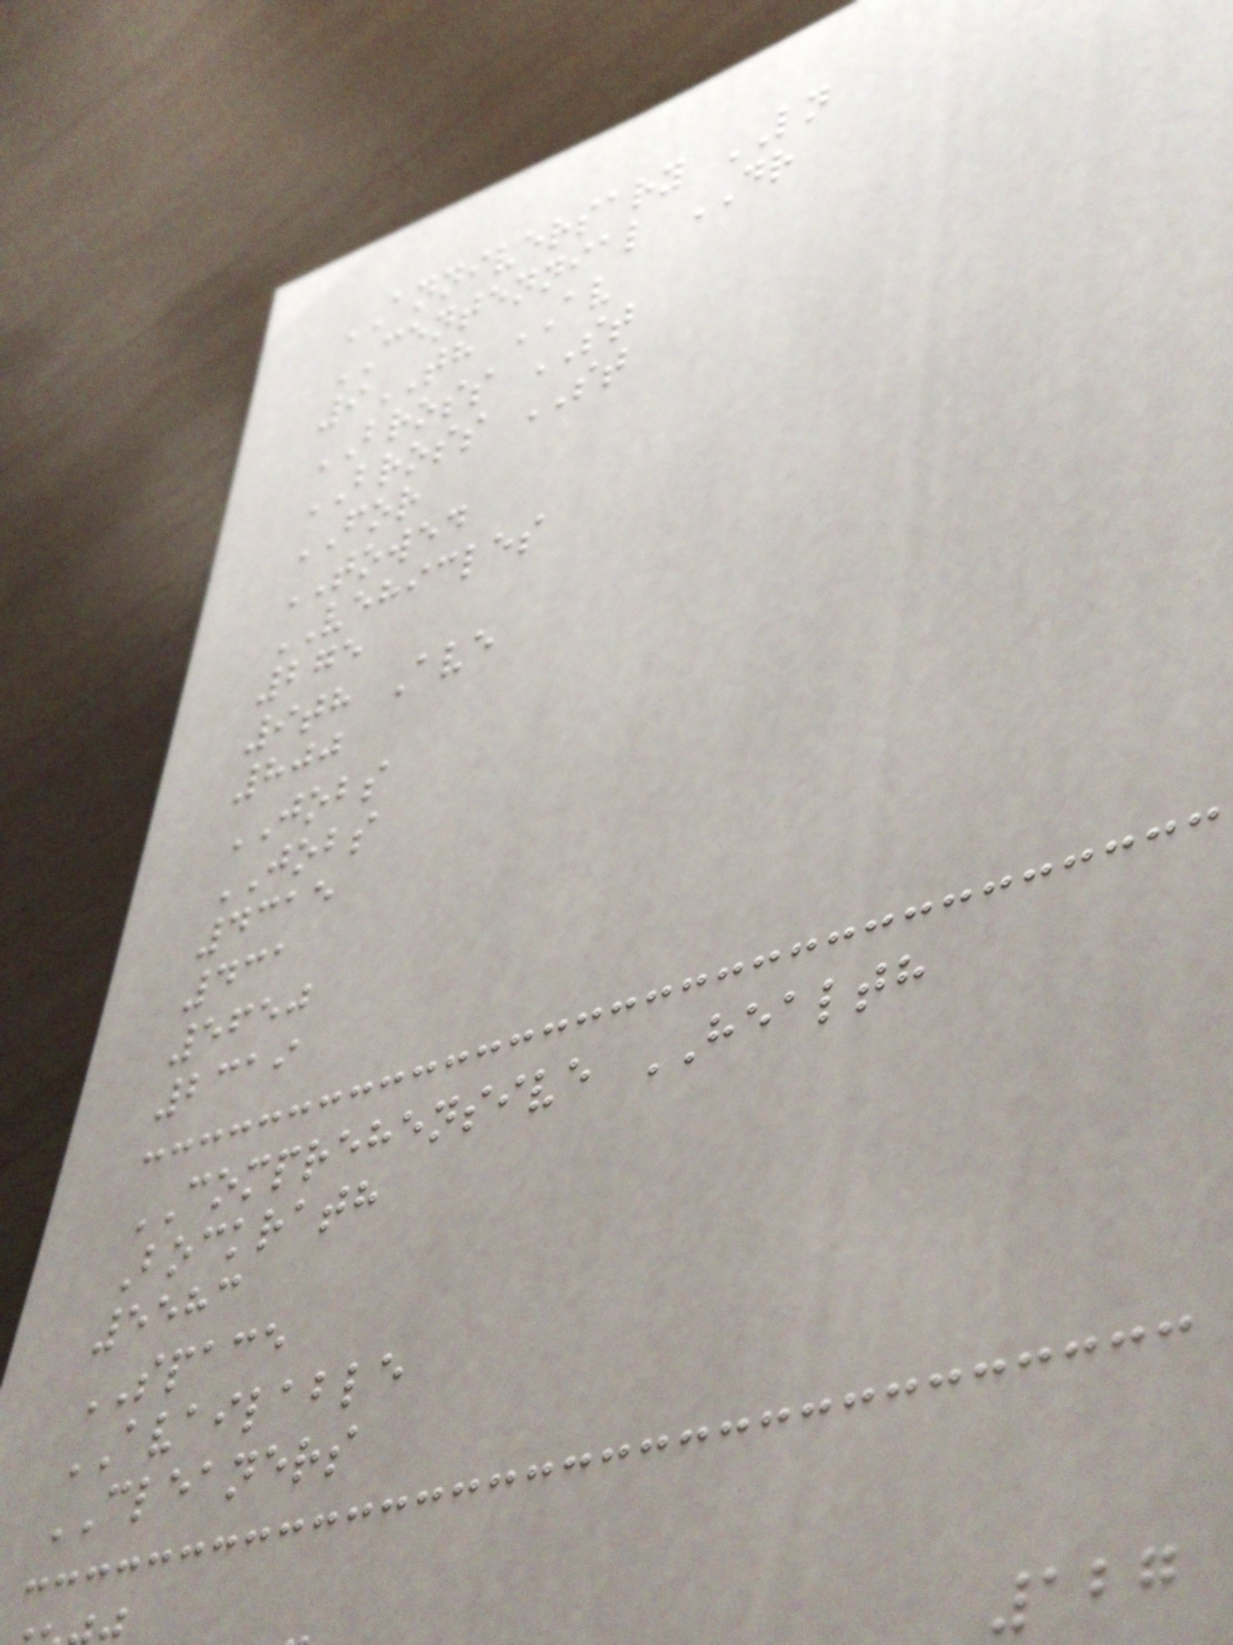ANNIVERSARY LN
CENTENNIAL DR
9TH AV
BROSS ST
BROSS ST
FOR
TOWED
VEHICLES
275
9th Ave
800
JOBS
JOBS
4315
431
5650
2319
COMPREHENSIVE HEALTH
Bockrath
5583
SPACE
AVAILABLE
CLEANERS
127
